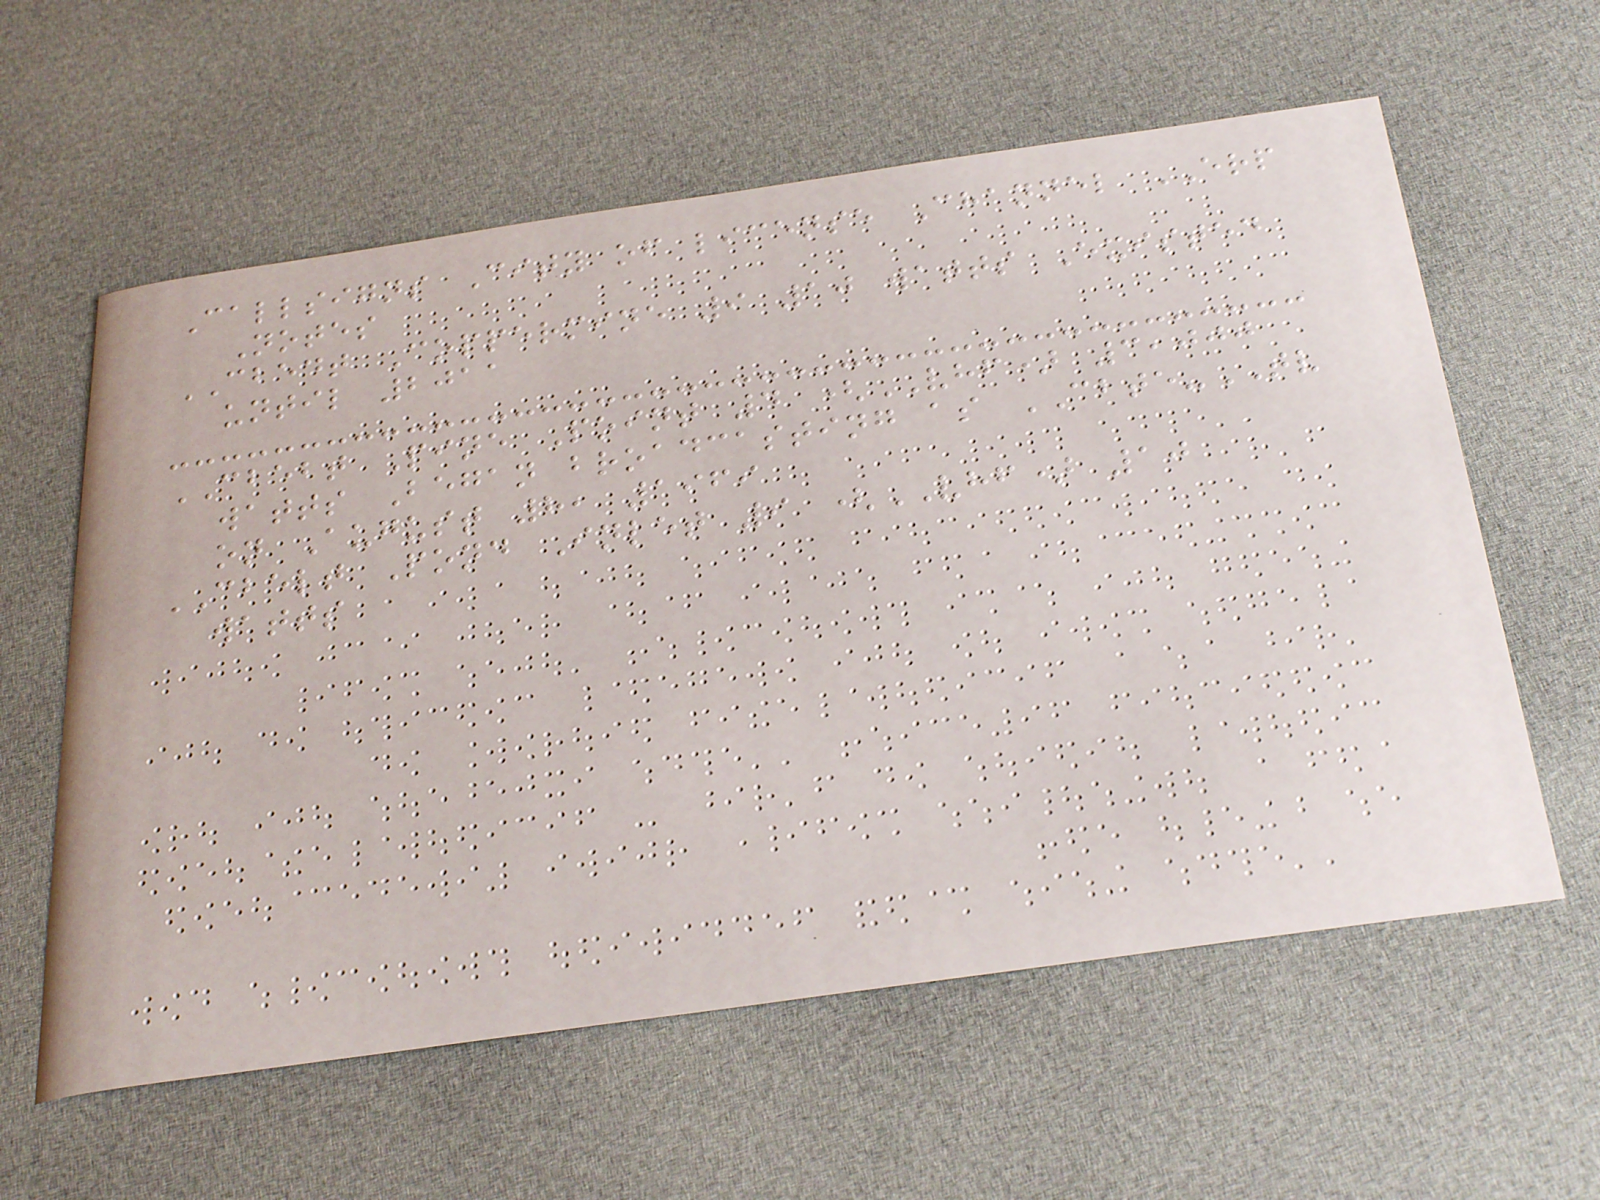Callsigns City of license Channel ERP
Notes
CBEDT Coppermine 9 10 watts Existed
until 2011
CBEBT Pine Point 4 (VHF) 3,000
watts Began broadcasting as CBTE-TV
on August 8, 1969
CBELT Pond Inlet 9 (VHF) 10
watts
